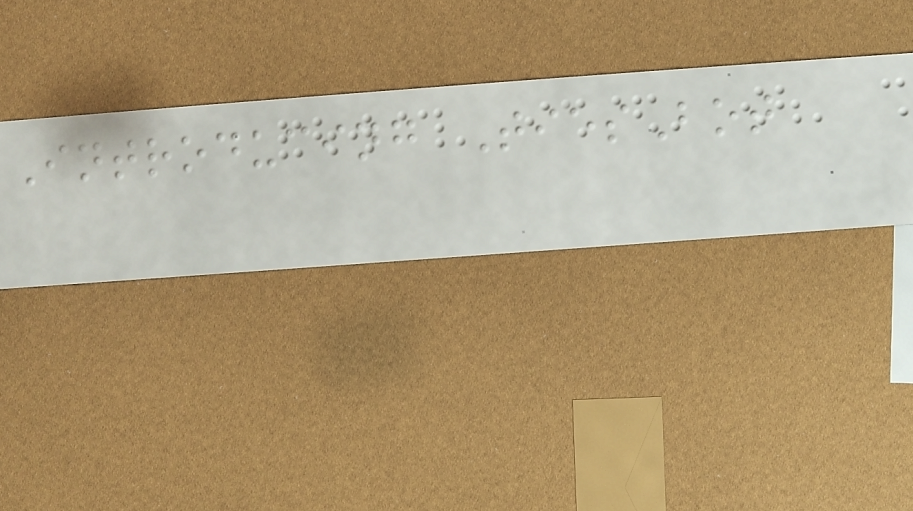Introducing TiesBot
